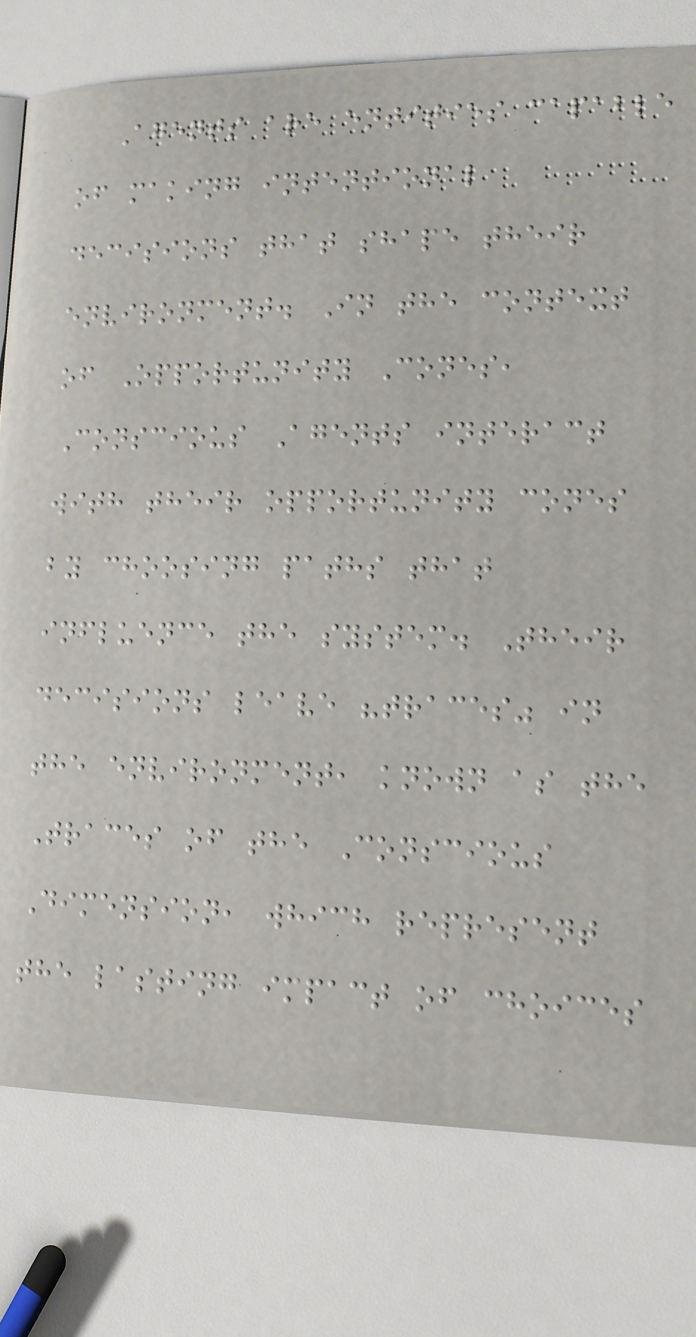Agents are entities capable
of making intentional
decisions that shape their
environment. In the context
of Opportunity Cones,
Conscious Agents interact
with their opportunity cones
by choosing paths that
influence the system. Their
decisions leave "traces" in
the environment, known as the
Traces of the Conscious
Dimension, which represent
the lasting impact of choices
